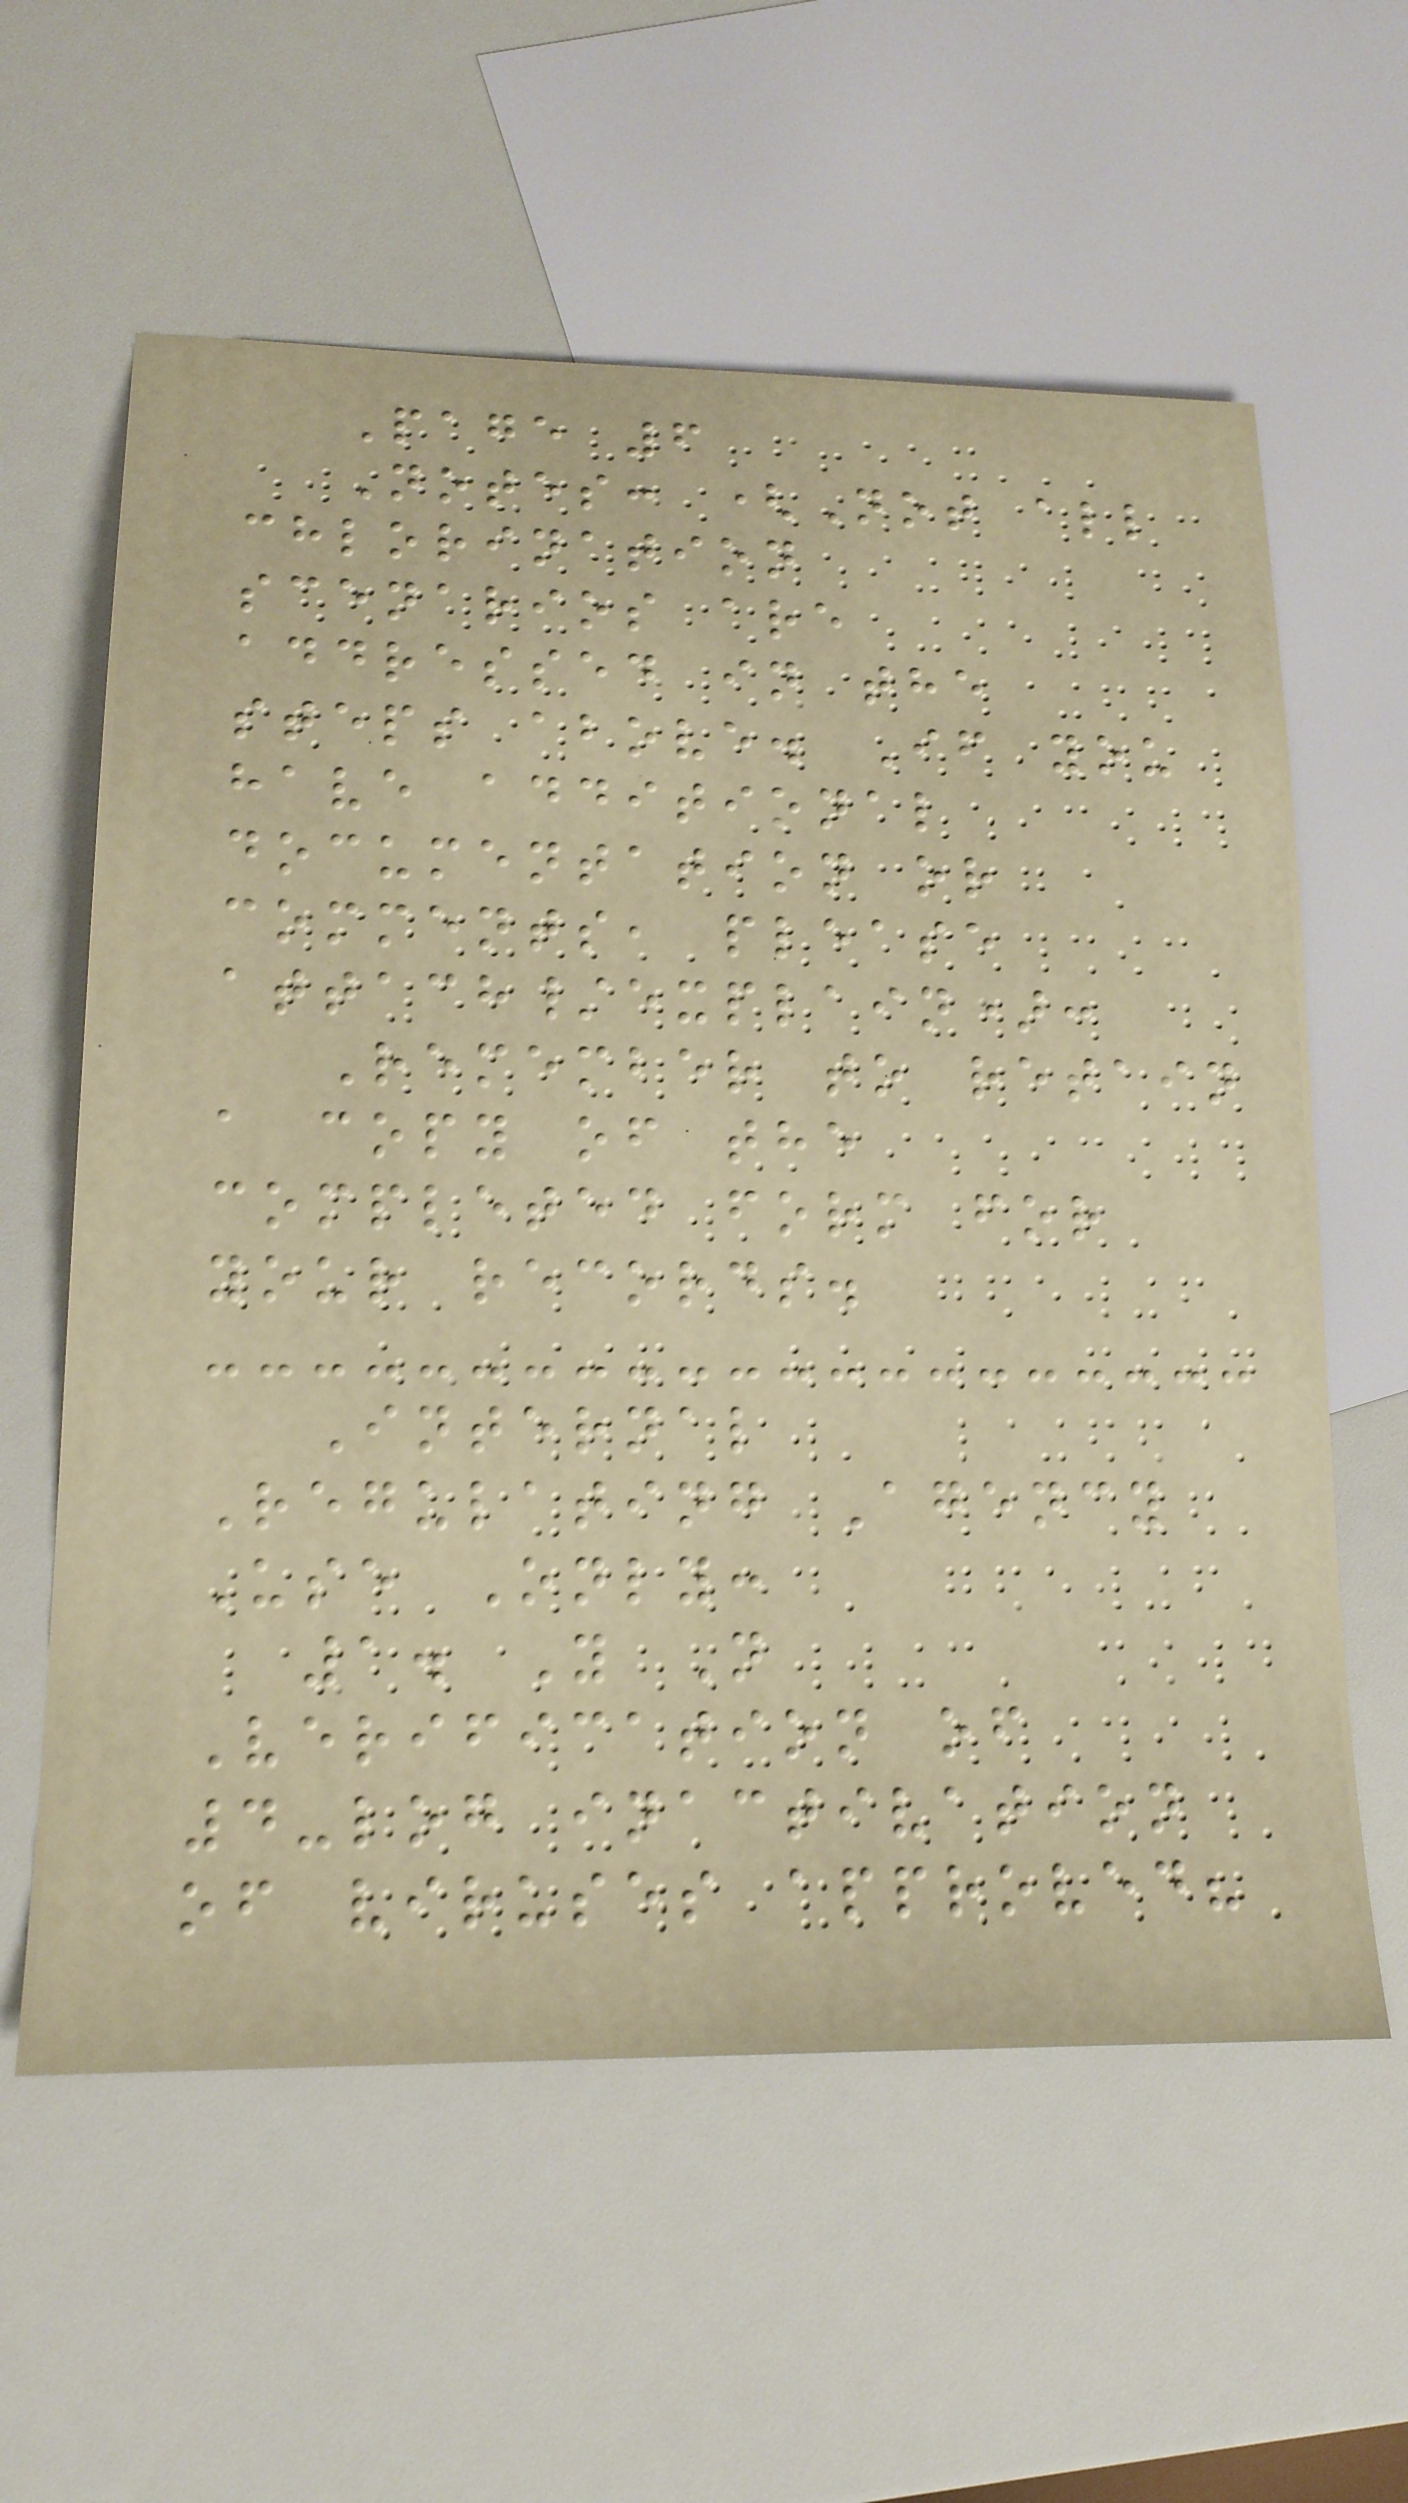Page 6
Notes: (Not all
chlorination
scenarios are
addressed in the
steps above. If you
have additional
documentation or
comments, please
attach/explain):
Remember to retain
a copy of the
completed form for
your records.
Internal
Regulating Agency
Use Only:
1. Y N
Verification of
4-log inactivation
of viruses approved?
